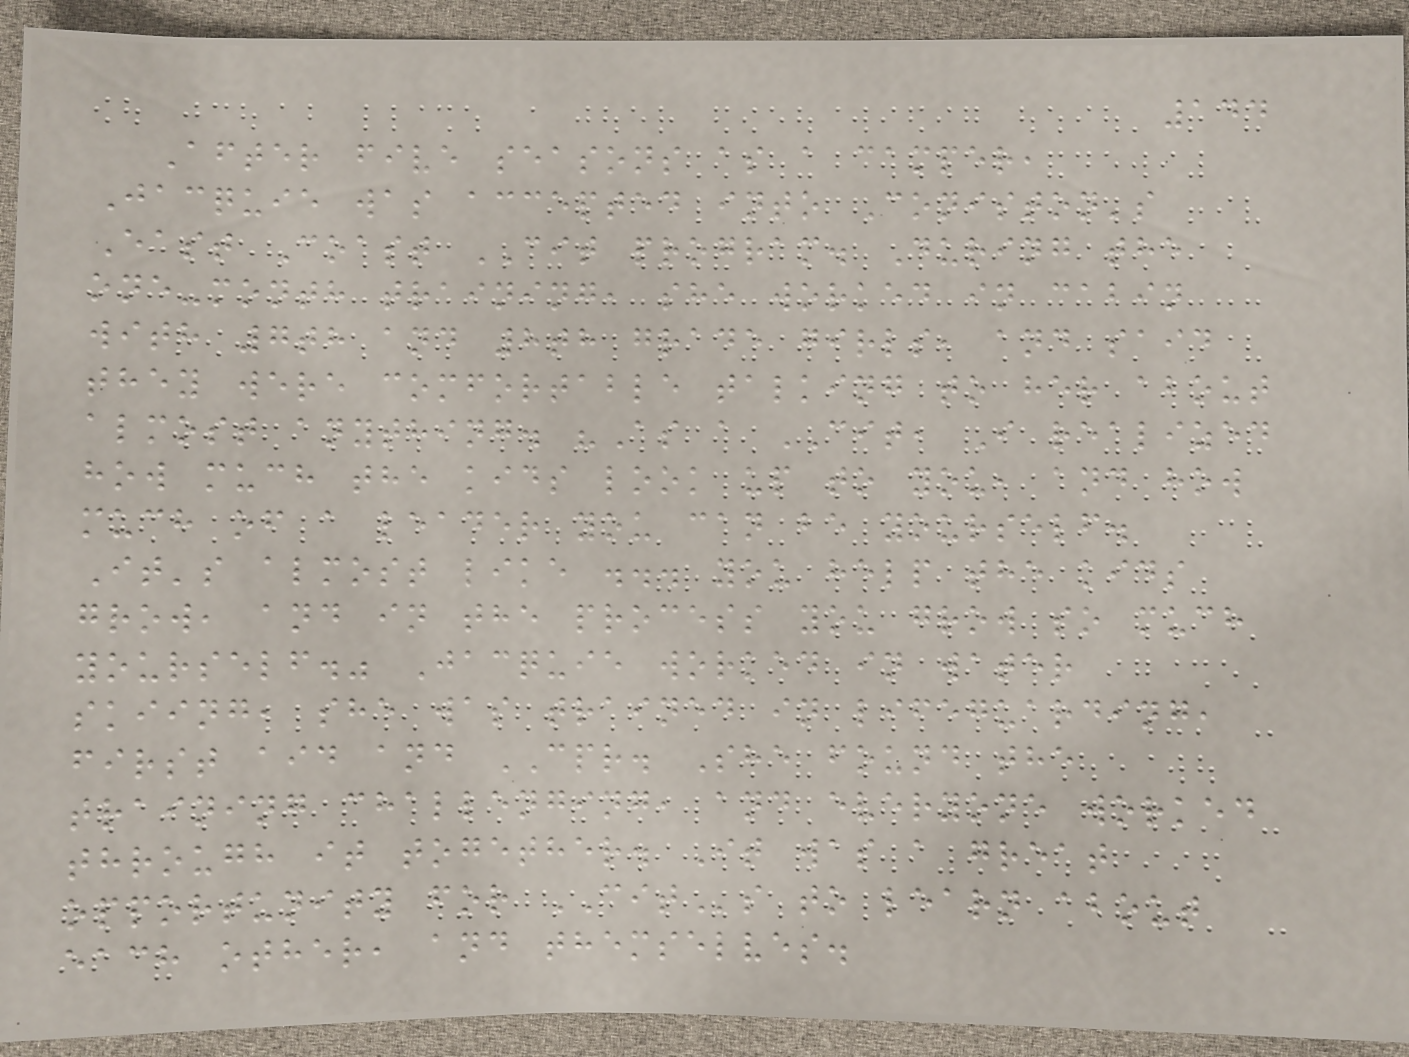144
After five seasons as a camper,
Jacquie was accepted into Coniston's
East Coast CIT program. During the
one-month training, she worked in cabin
with 7th and 8th grade girls, and said
they were comfortable talking to her about
almost anything. "As a CIT, I realized
how much the kids look up to you, and how
much of a leader you can be yourself.
It's almost like ... you help the kids
grow, and in the process you grow so much
yourself." Jacquie worked in water
skiing, she was trained in lifeguarding,
first aid and CPR. She found the
training challenging, and everyone worked
through it together. It was a great
opportunity for CITs to learn about
each other, and themselves.
